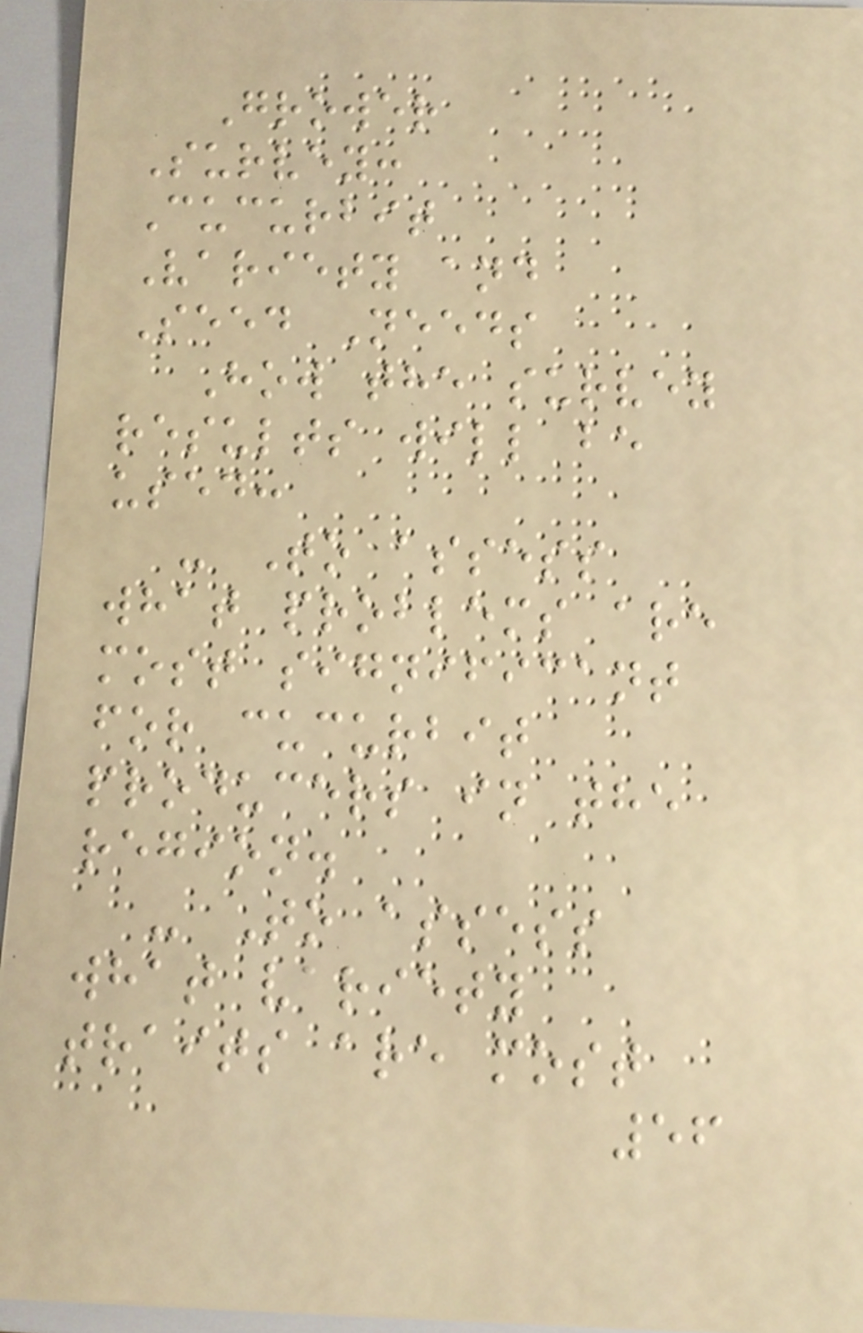Grower
Survey:
Cucurbit
Variety and
Seed Needs
How the survey
results will be
used:
- To assess
what problems are
most significant
for cucurbit
producers in the
region.
- To assess
what variety
traits are most
56
